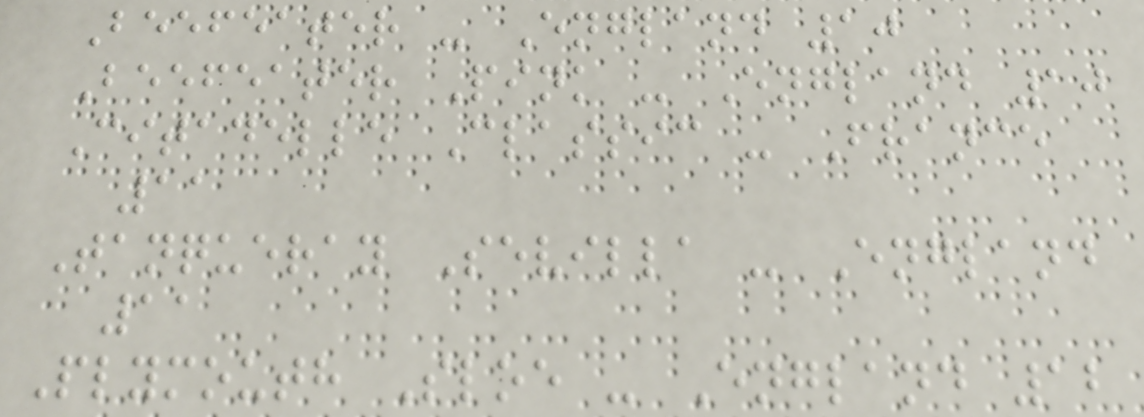Beefeater - England 10
Beefeater Pink - England 10
Citadelle Classic - France
11
Tanqueray Sevilla - England
11
Plymouth Sloe - England 12
